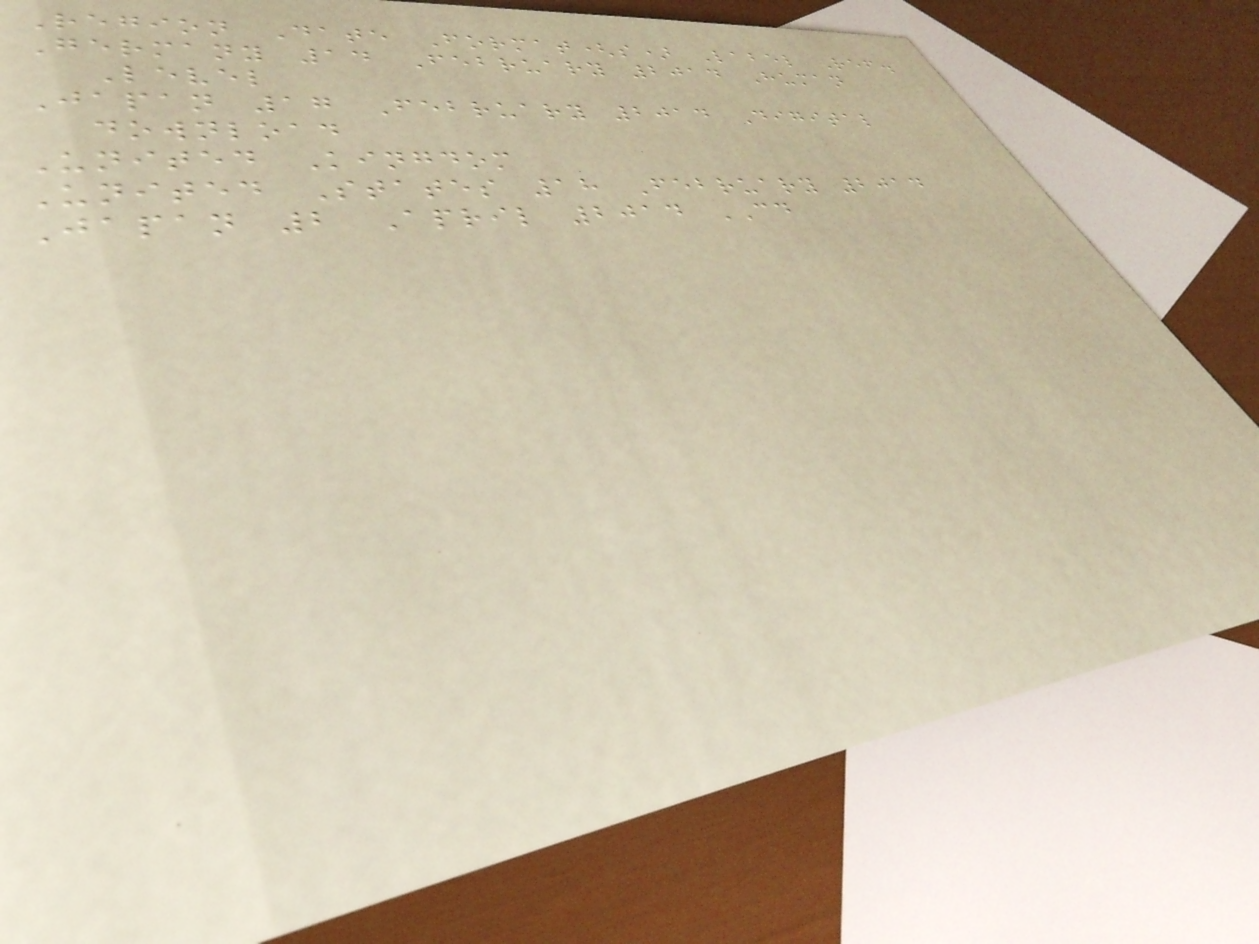Region Date Format(s) Label Ref.
Germany 14 February 2014 Human
Level
Japan 17 February 2014 Digital
download
United Kingdom
United States 18 February 2014
Japan 2 April 2014 CD
